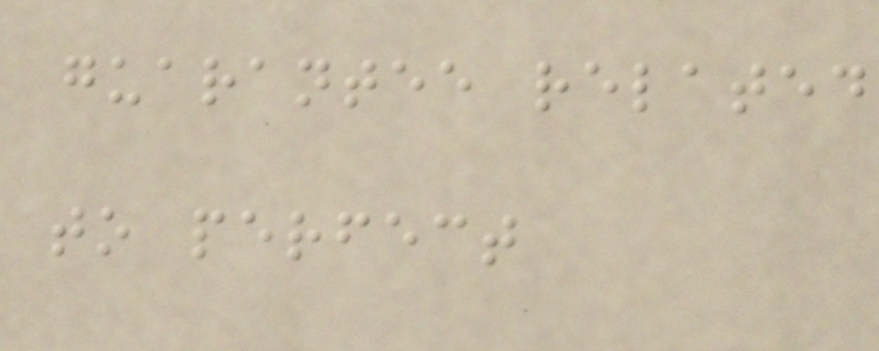guarantee related
to perfect
